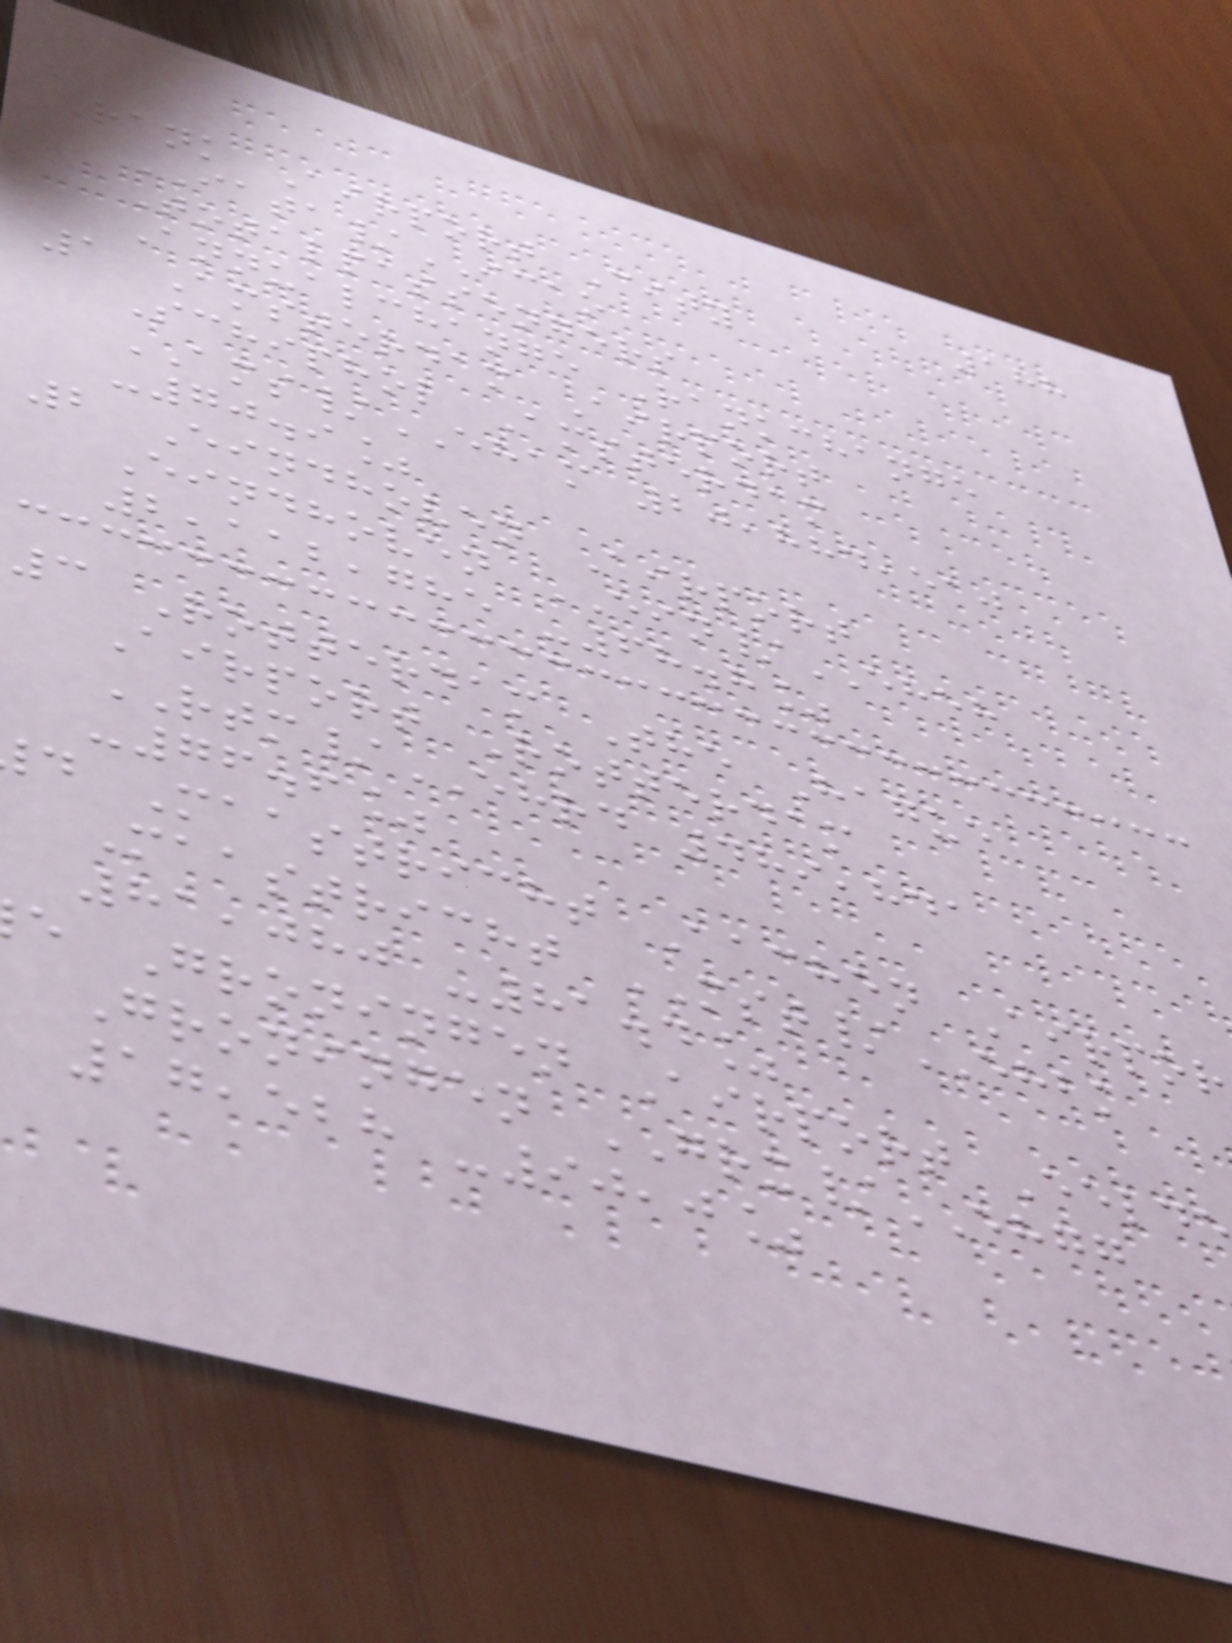188
Rank Airport City
IATA/ICAO
Totalpassengers
Annualchange Rankchange
1 Amsterdam Airport
Schiphol Amsterdam
AMS/EHAM 20,884,510
-70.9%
2 Eindhoven Airport
Eindhoven EIN/EHEH
2,112,785 -68.8%
3 Rotterdam The Hague
Airport Rotterdam
RTM/EHRD 489,841
-76.6%
d Maastricht Aachen Airpor
Maastricht MST/EHBK
81,080 -81.4%
e Groningen Airport Eeld
Groningen GRX/EHGG
17,528 -90,0%
